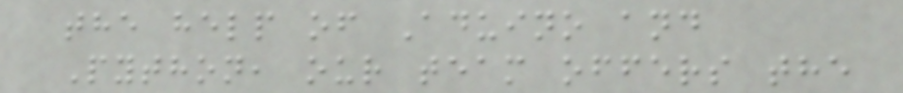the help of Aduino and
Python, our team offers the
